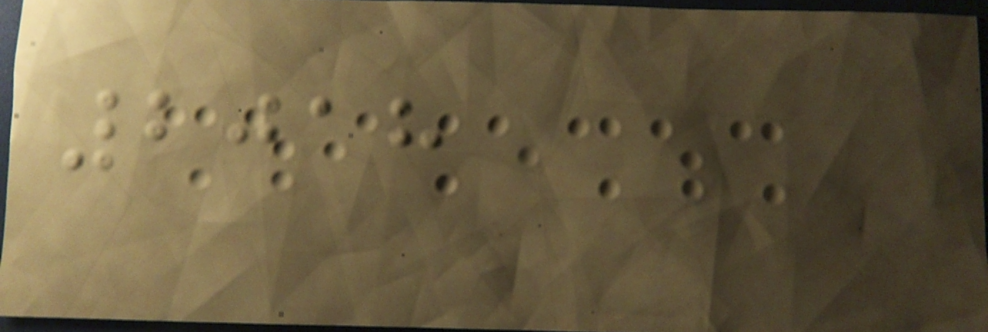2018
